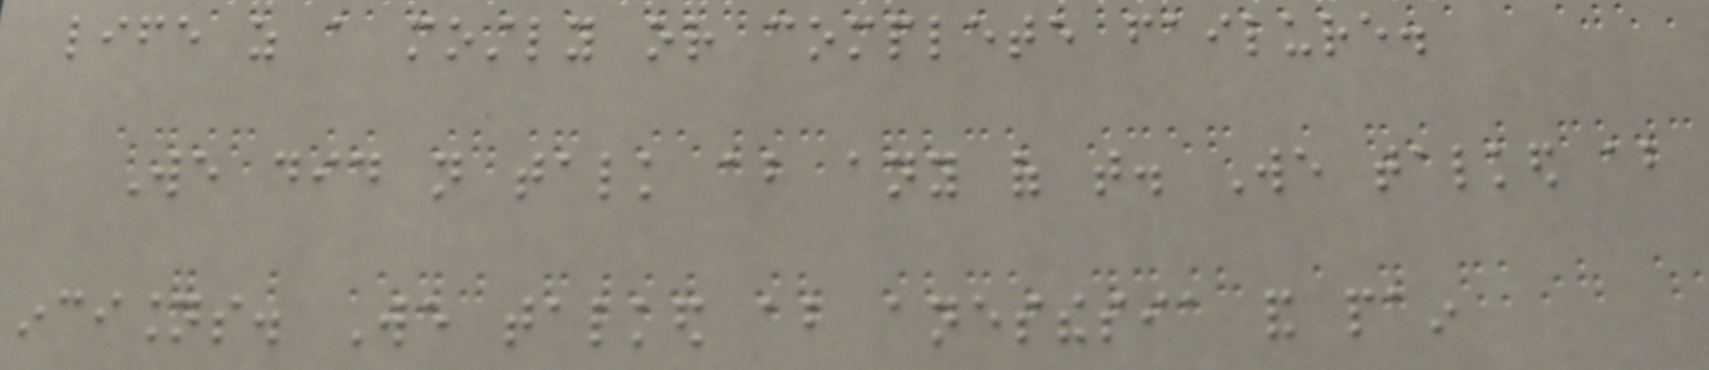life as a mostly or complete failure.
We did not talk about any of that. We talked about
incisions. We talked about anesthesia and pain
